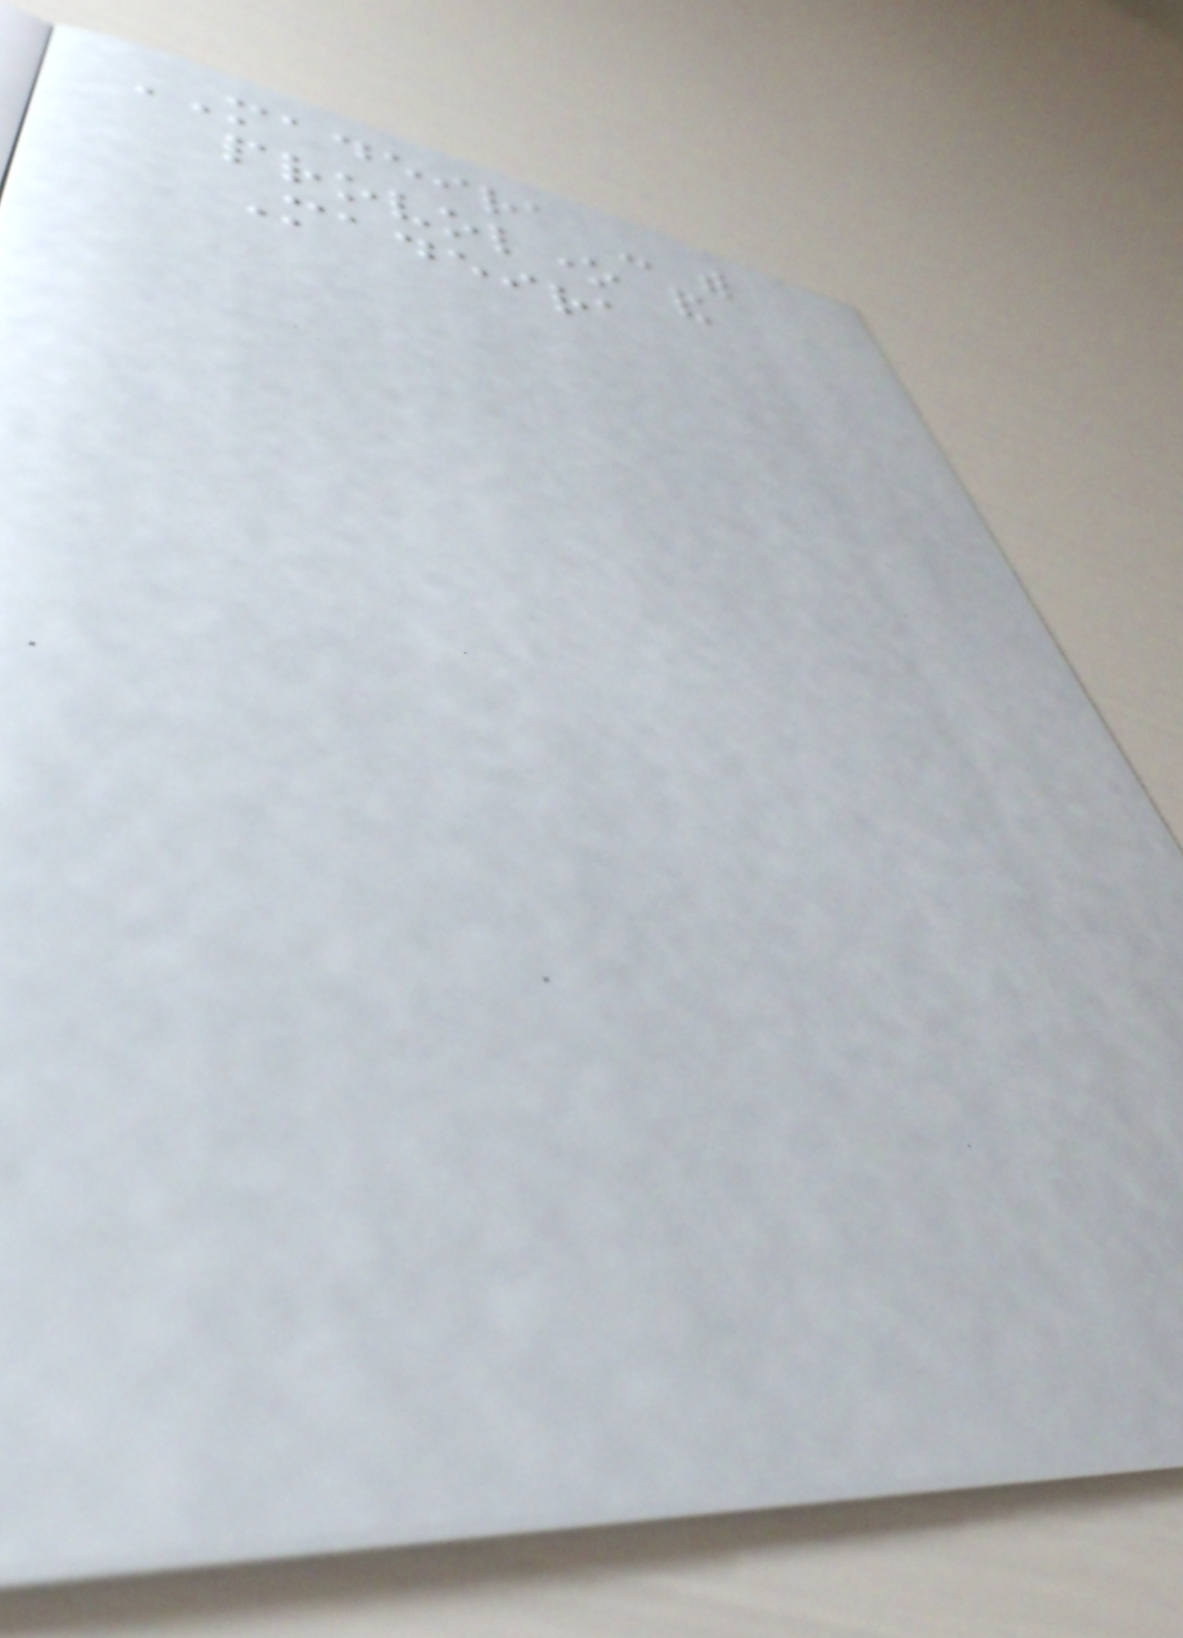MADEIRA - with
provolone and
Madeira
